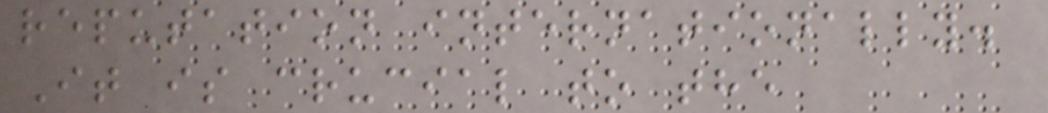reputation internationally.
It is crucial to the
